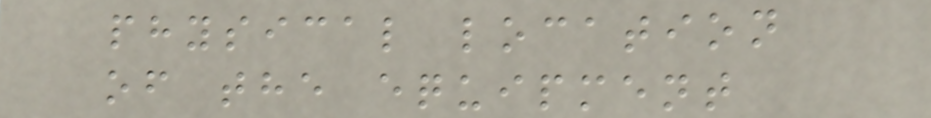physical location
of the equipment
